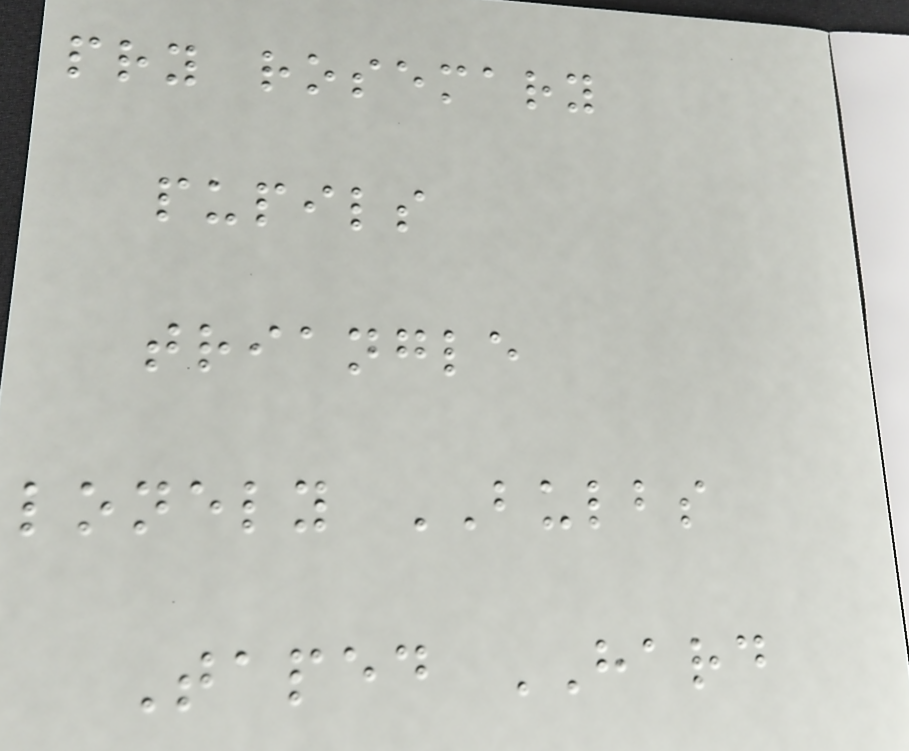pry rosemary
pupils
triangle
lonely BULBS
Taped HARD
